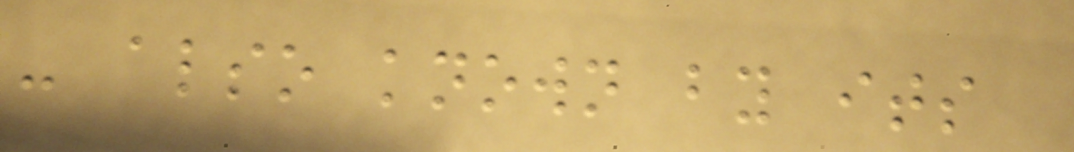- also known by its
